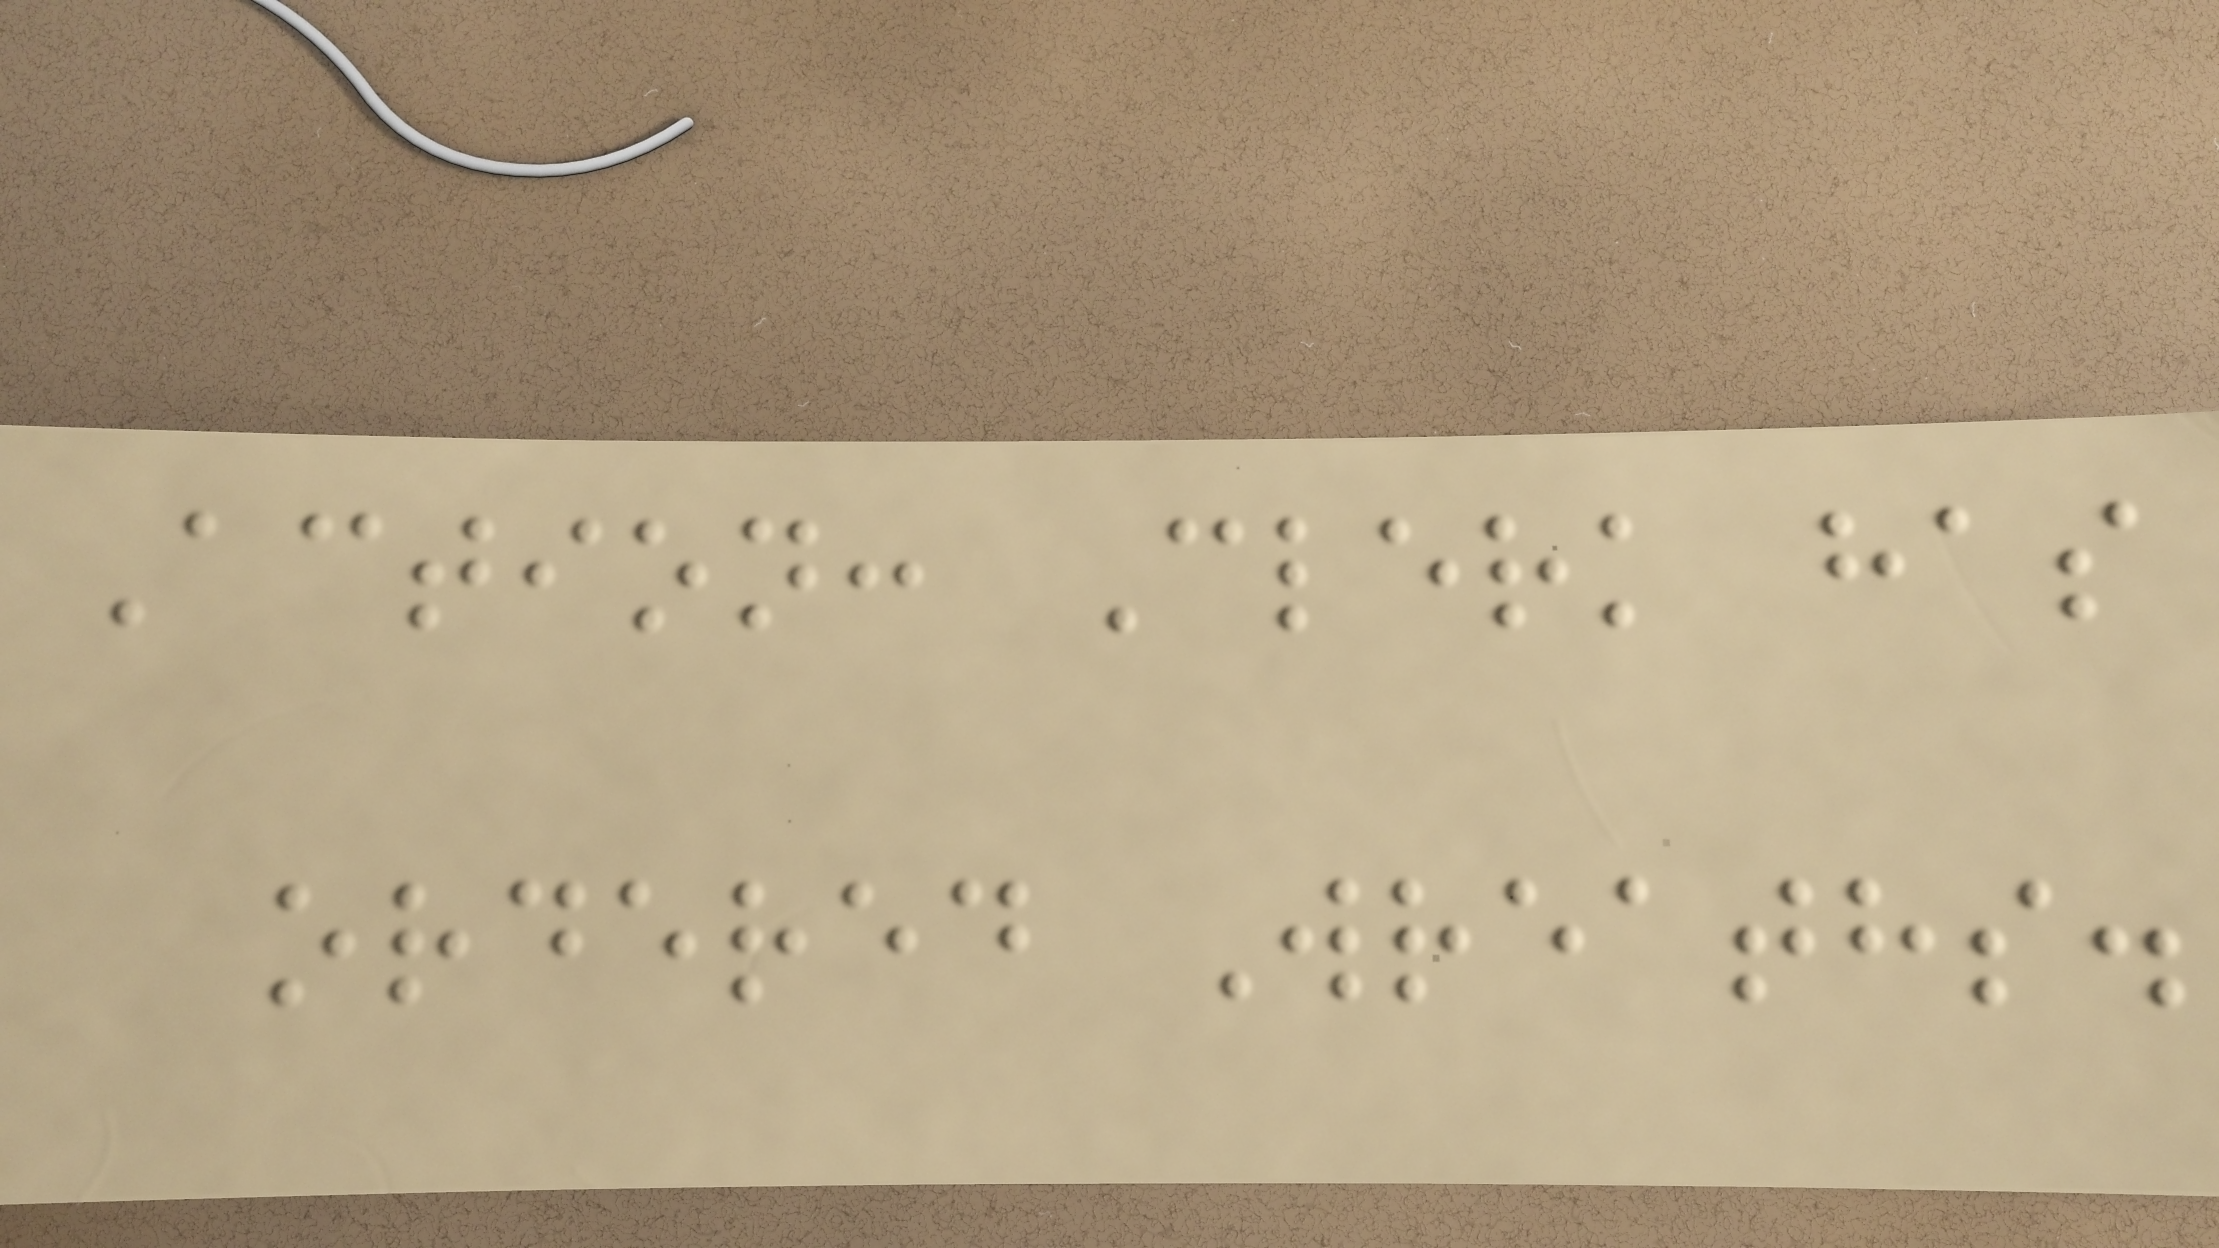Action: Clerk has
ordered Wreaths.
